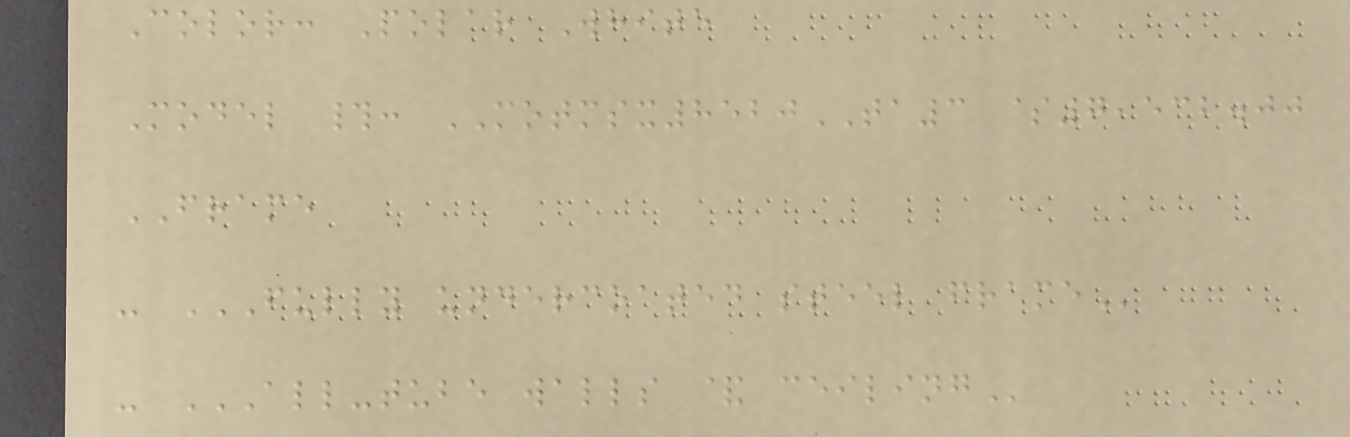Color: Polar White
Model #: MOTMSX8520TA3 $7,532.00
FRAME
- FULLY UNDERCOATED STEEL FRAME
- ALL-TUBE WALLS & CEILING
